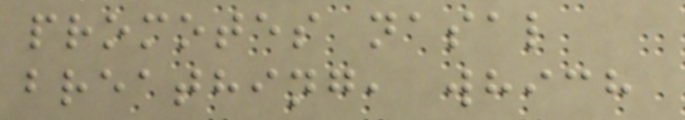promotes nasal
breathing, which
